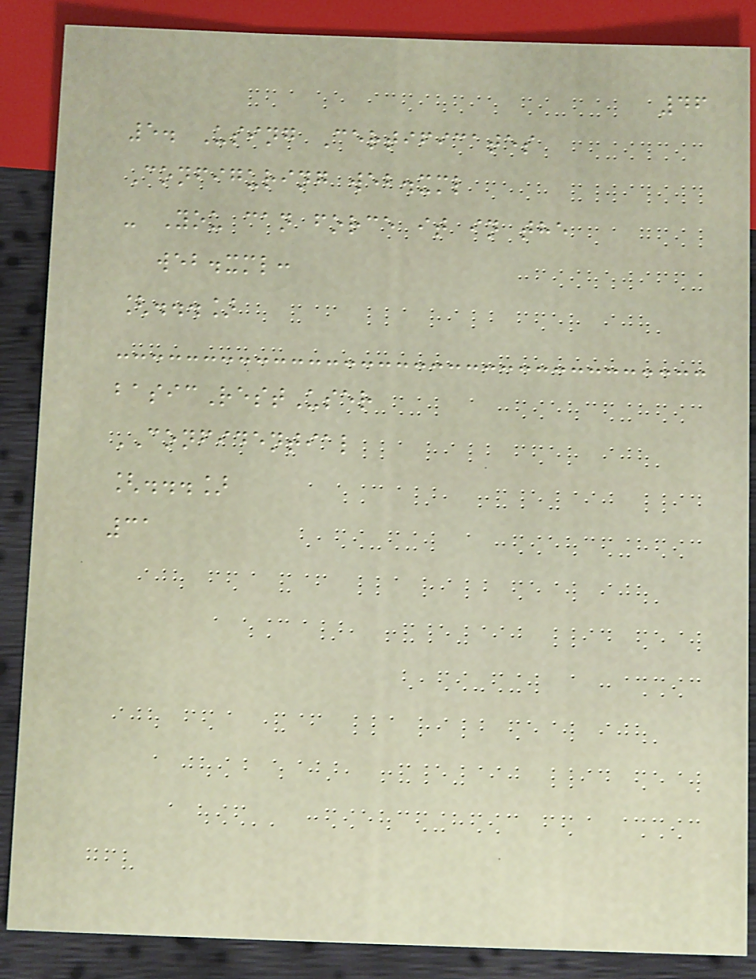46
5. Using Certificates
Configuring web.xml
- You can force it in the
web.xml:
[...]
basicRestUser
CONFIDENTIAL
[...]
31
